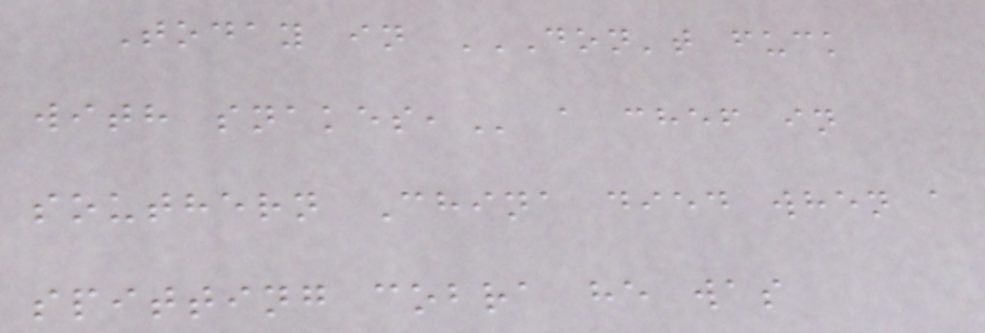Today in DON'T FUCK
WITH SNAKES, a chef in
southern China died when a
spitting cobra he was
